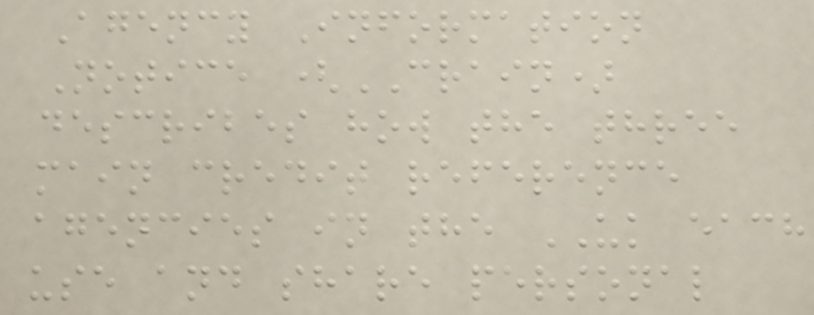Agency Information
Notice (CRAIN)
describes how the three
main credit reference
agencies in the UK each
use and share personal
